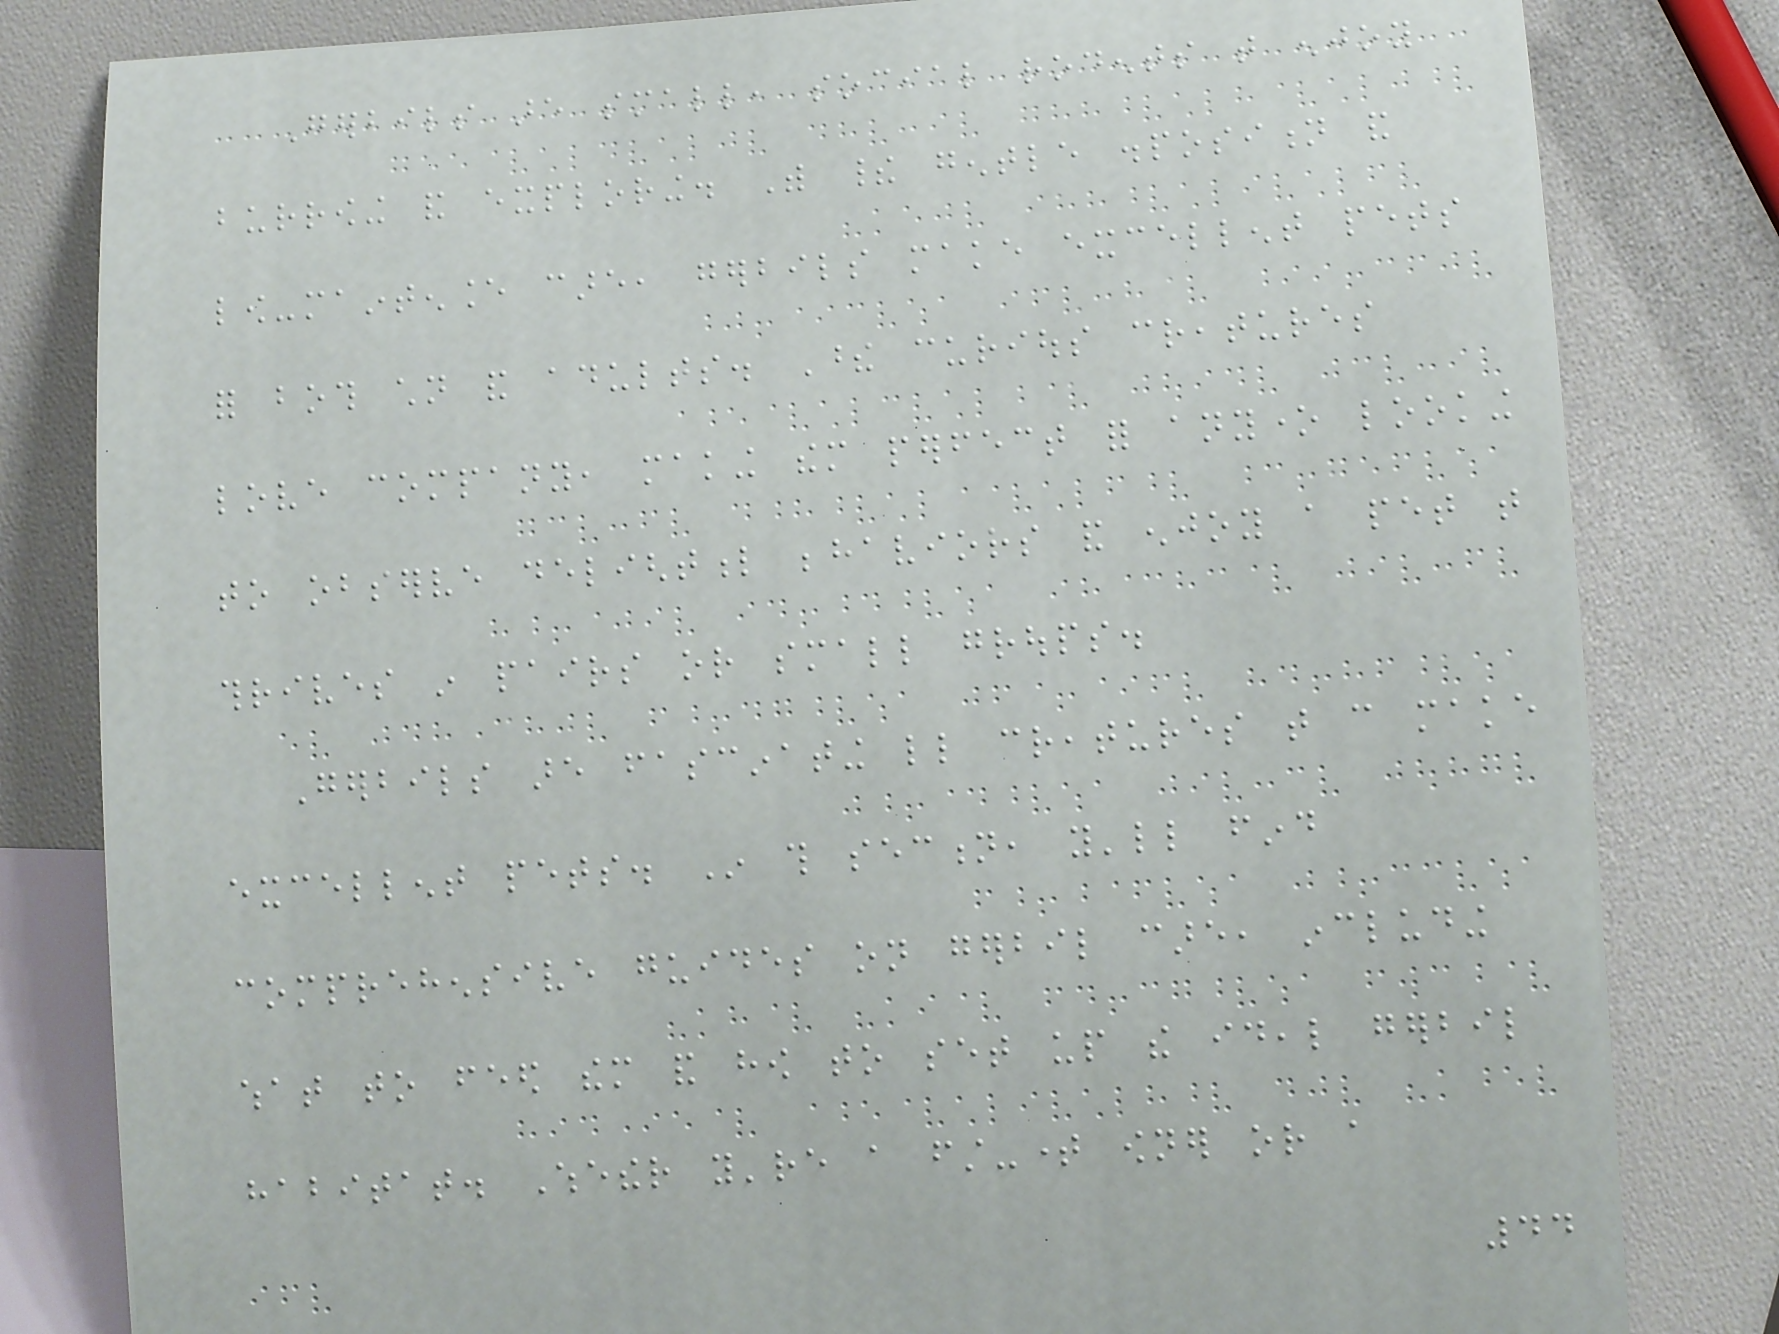Gerbils are small, social rodents that enjoy
burrowing and exploring. With their gentle disposition and
low-maintenance care, gerbils make excellent pets
for both children and adults. These curious creatures
love company, making them perfect for anyone looking
to observe delightful behaviors and enjoy a pet that
thrives in pairs or small groups.
Gerbils are fascinating little creatures that can make
excellent pets. In this section, you'll find
comprehensive guides on gerbil care, including
what to feed them and how to set up the ideal gerbil
habitat. Whether you're a first-time owner or a
44
